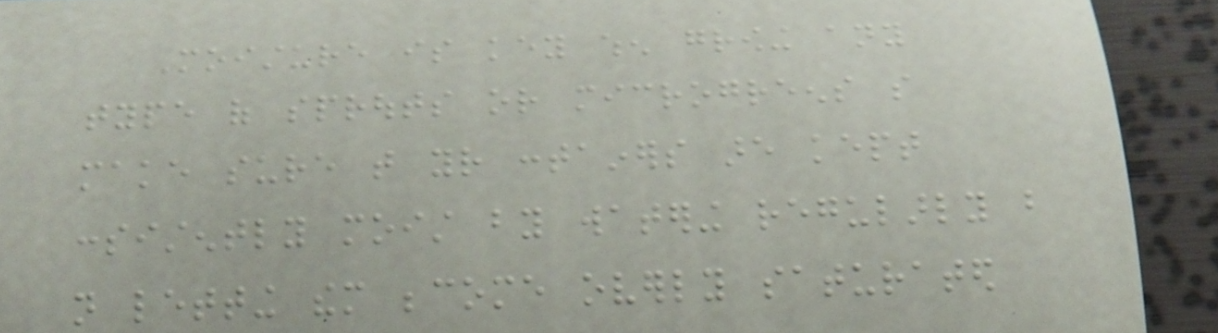Moisture is key when growing any
type of sprouts or microgreens so
make sure that your containers are kept
consistently moist by watering regularly but
not letting them become overly saturated
